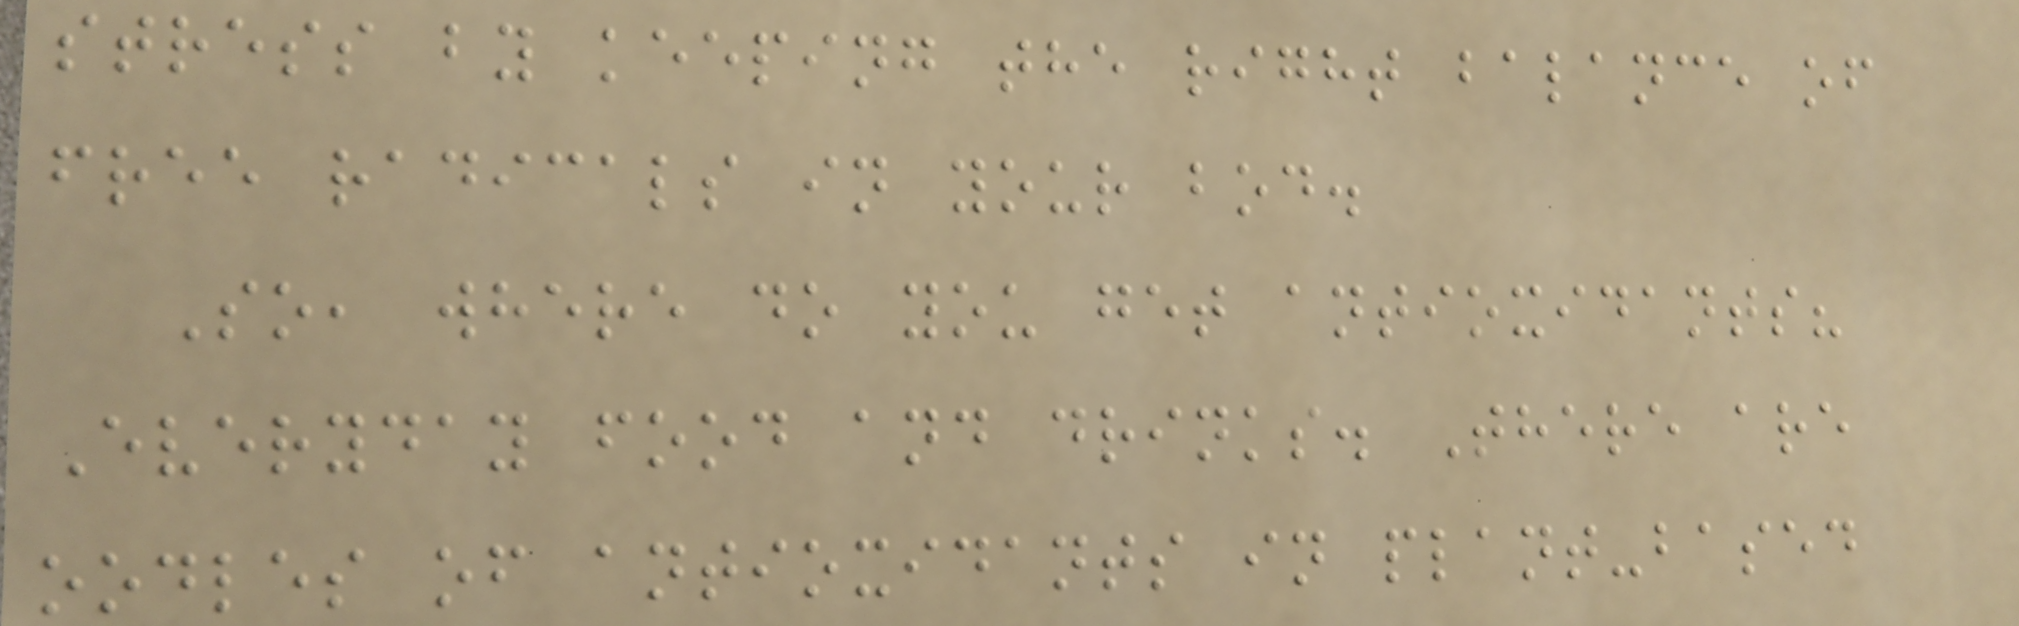stress by keeping the right balance of
free radicals in your bod.
So, where do you get antioxidants?
Everyday food and drinks. There are
oodles of antioxidants in plant-based
